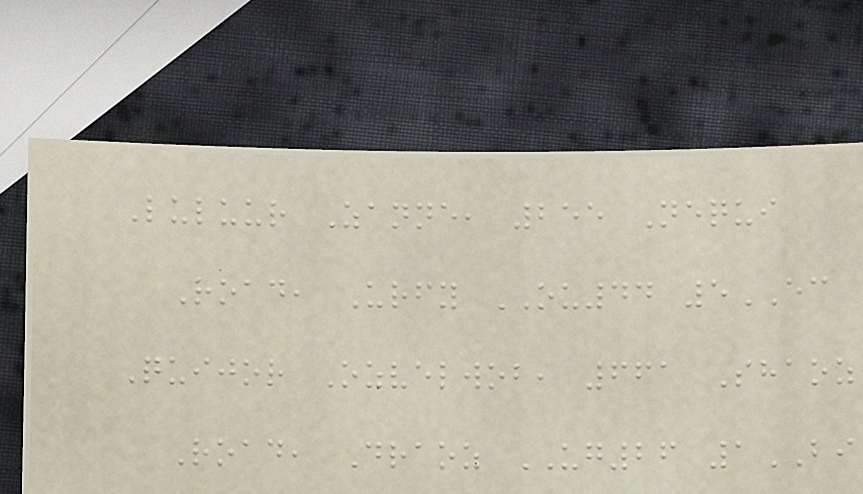Luluur Zanne, 255 Nequi
Road, Urfy OU44 5EC
Quijor Ozvelwob, 661 Shaoz
Road, Draoz UG26 1BI
